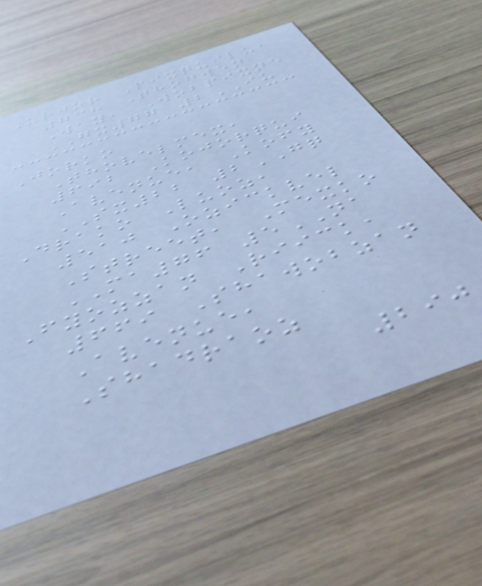Urjor Pixquilu,
738 Thogwen
Way, Wobpixne
GX77 2IU
Jorko
Thovelmex,
692 Kojorqui
Avenue, Kofy
SX22 2GQ
Drako Luoz,
510 Ozickvel
Street, Mexko
MA76 5NA
Fyozzan Riick,
669 Shawobzan
Avenue,
Shadraoz
290
